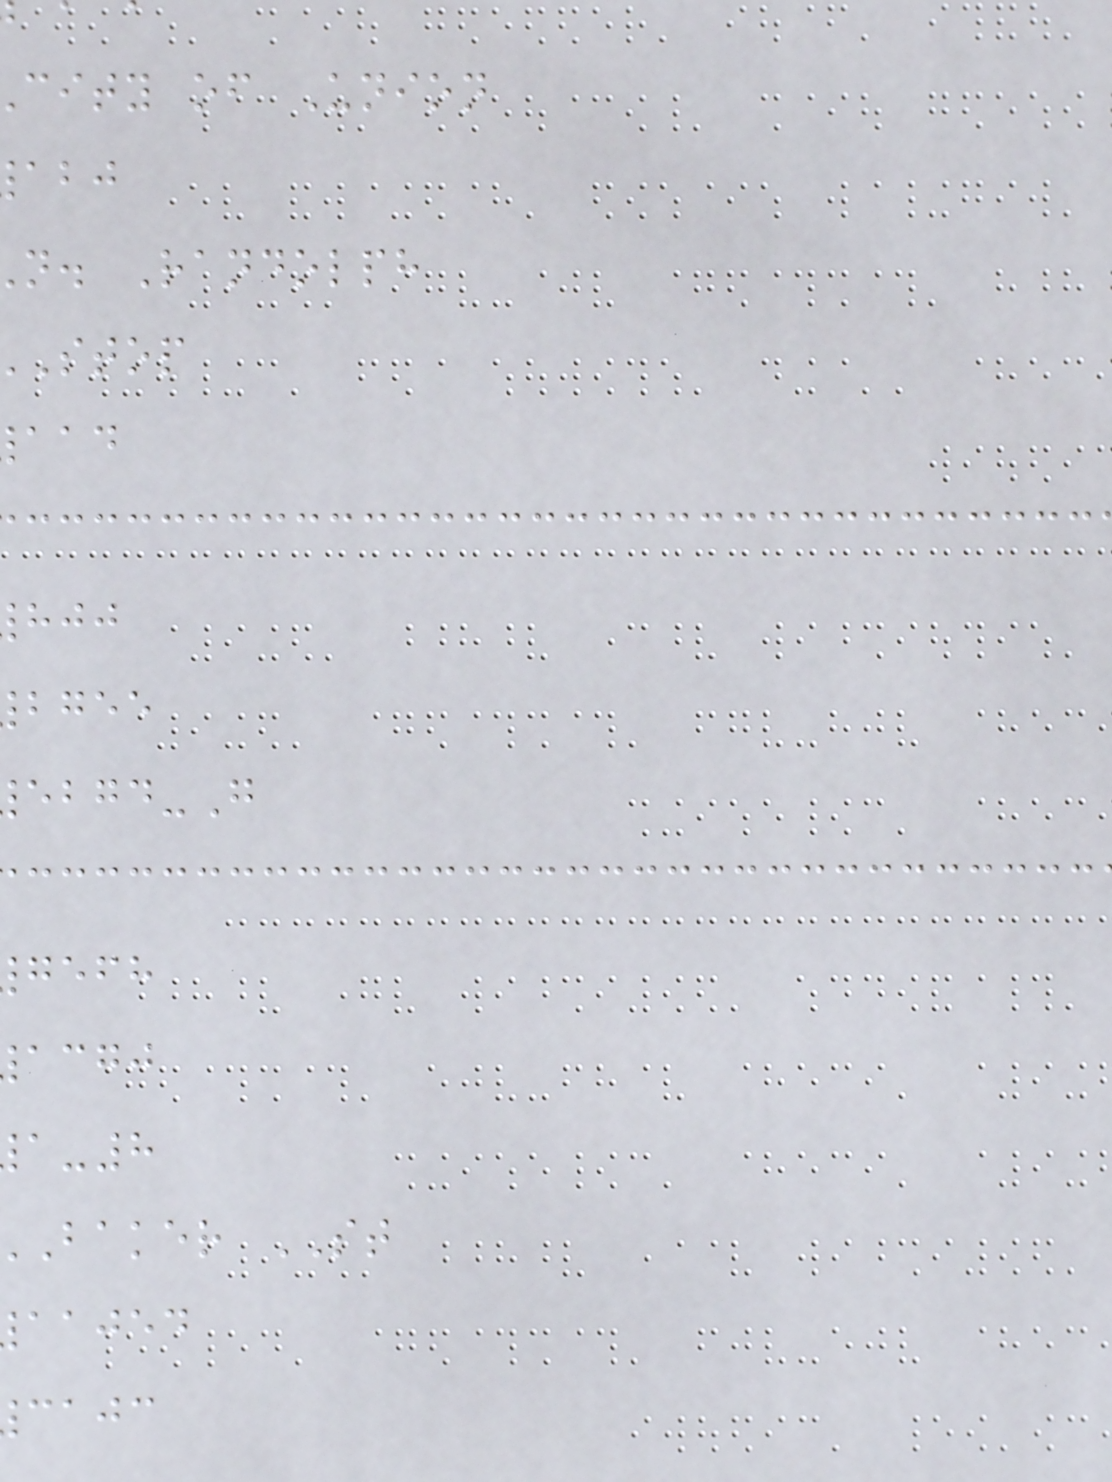city of Union
n. Randolph
stop
bgee
gefh
acgj
baker ST
aajed
cajc
